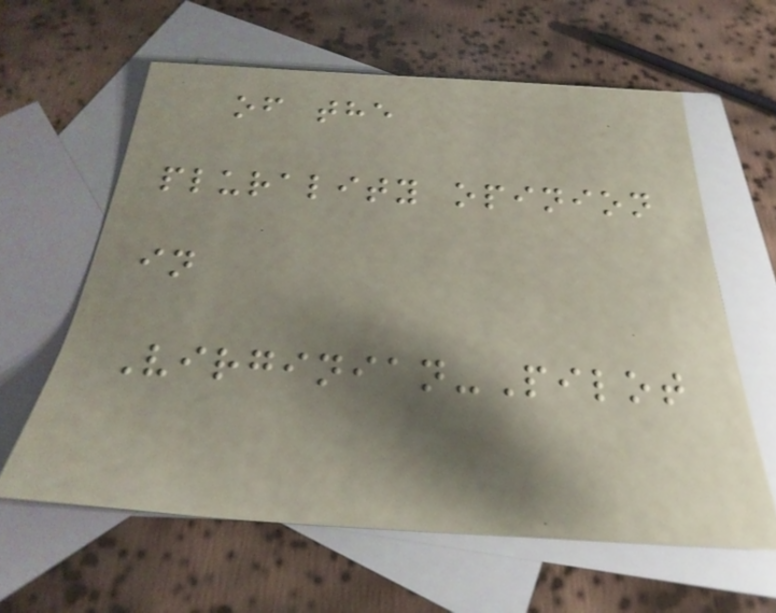of the
plurality opinion
in
Virginian-Pilot
